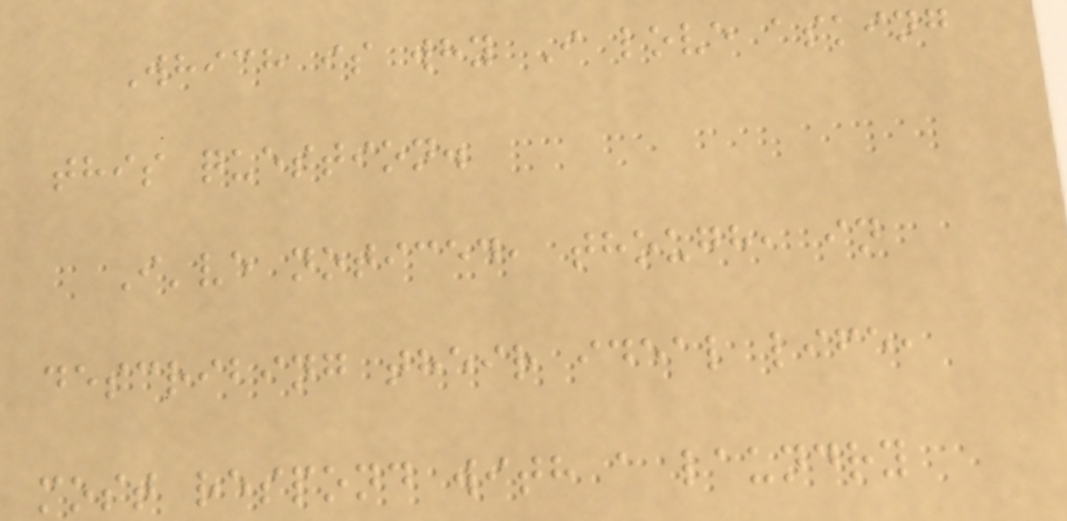Which is why I love asking
this question.
I've noticed, though, in
describing their ideal life,
most respond with a laundry
